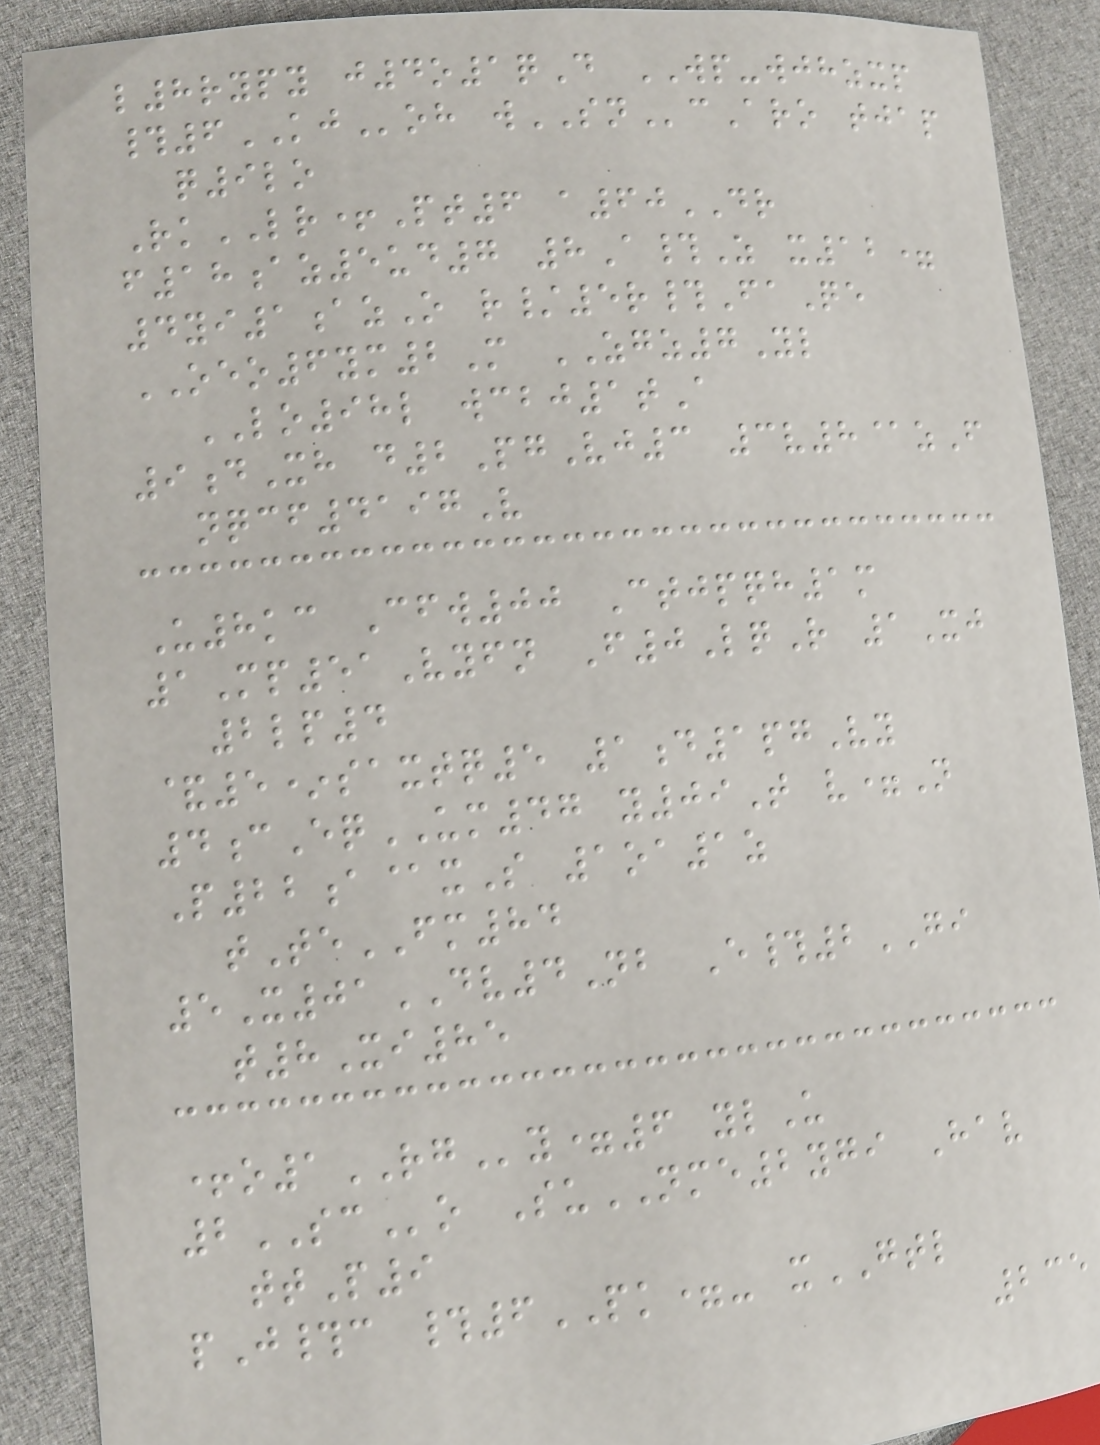l8rypy j4o1qD WP-wjhzxp
#6KJoh wSNcAro tjap
q9lo
RkLR+Pt6 a60DR
f18az5ud7 8A#Z x12=
4yi1azO r/5r#FaQe
OEO6ym2M ZGZ7Yl
LO98l wcbj1tA
9dXh d2PgVj3 3v8@zF
nqcf4197V
U8kc Cfw00 Ctjpqh1m
1Mp51Vyfn F0LqR 1Xj
2lp4
&5*saxtq5 1d1pgVy
4cEqUM47 y09T v=N
P22a@xS 1oa1z
tTeFM84
5X01DV4Nb E#2GI
t8Xi85
+o1RGy=6 ylU
2SCo SuNME2ygi Hav
ttP9
pJ#c #6PK=- xGTL
235
